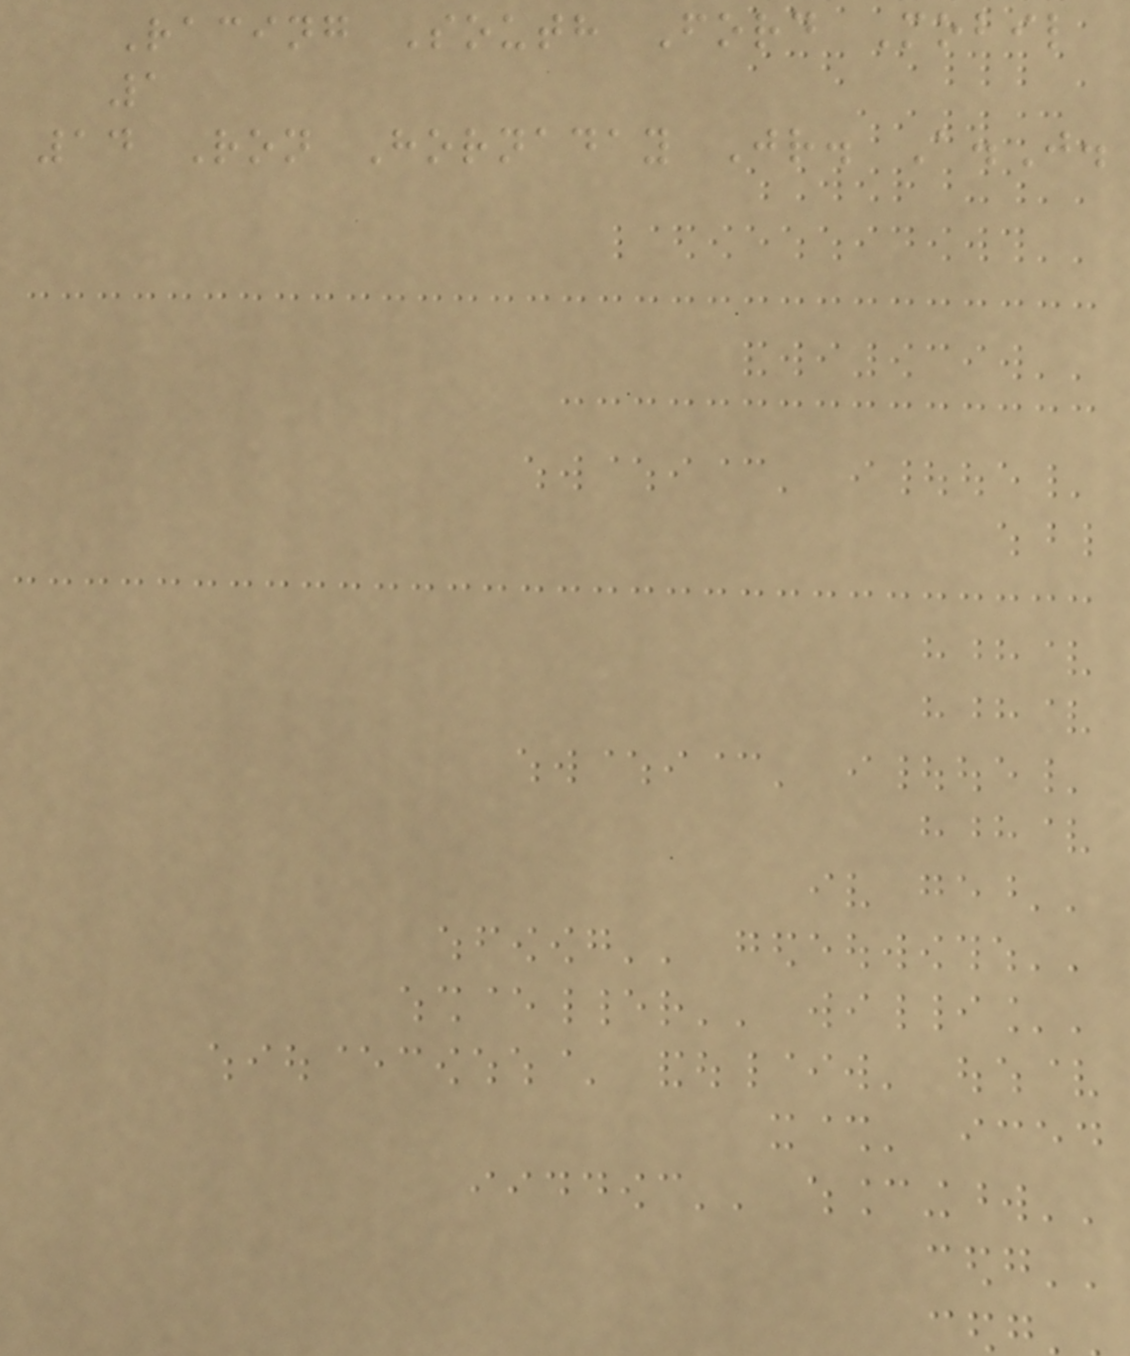Racing South Ford Mobil
1
14 Ron Hornaday Jr. A.J.
